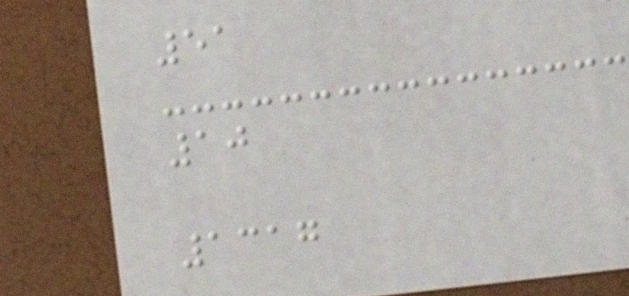51
10
1317
